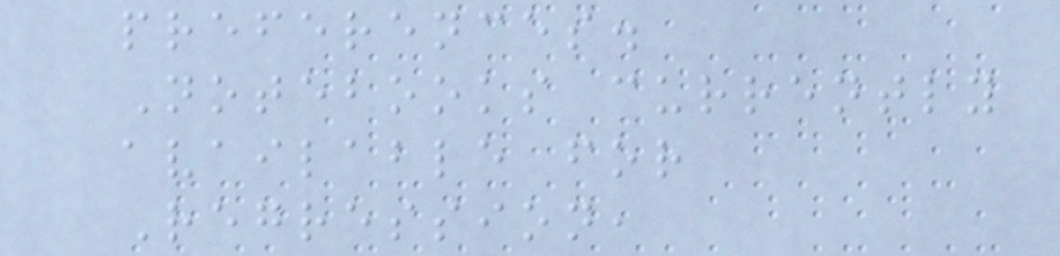preferences.
Notebooks currently
available for
Regression,
